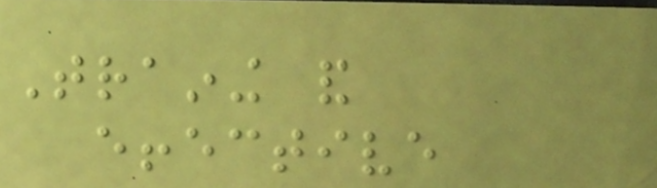Training and
effective
